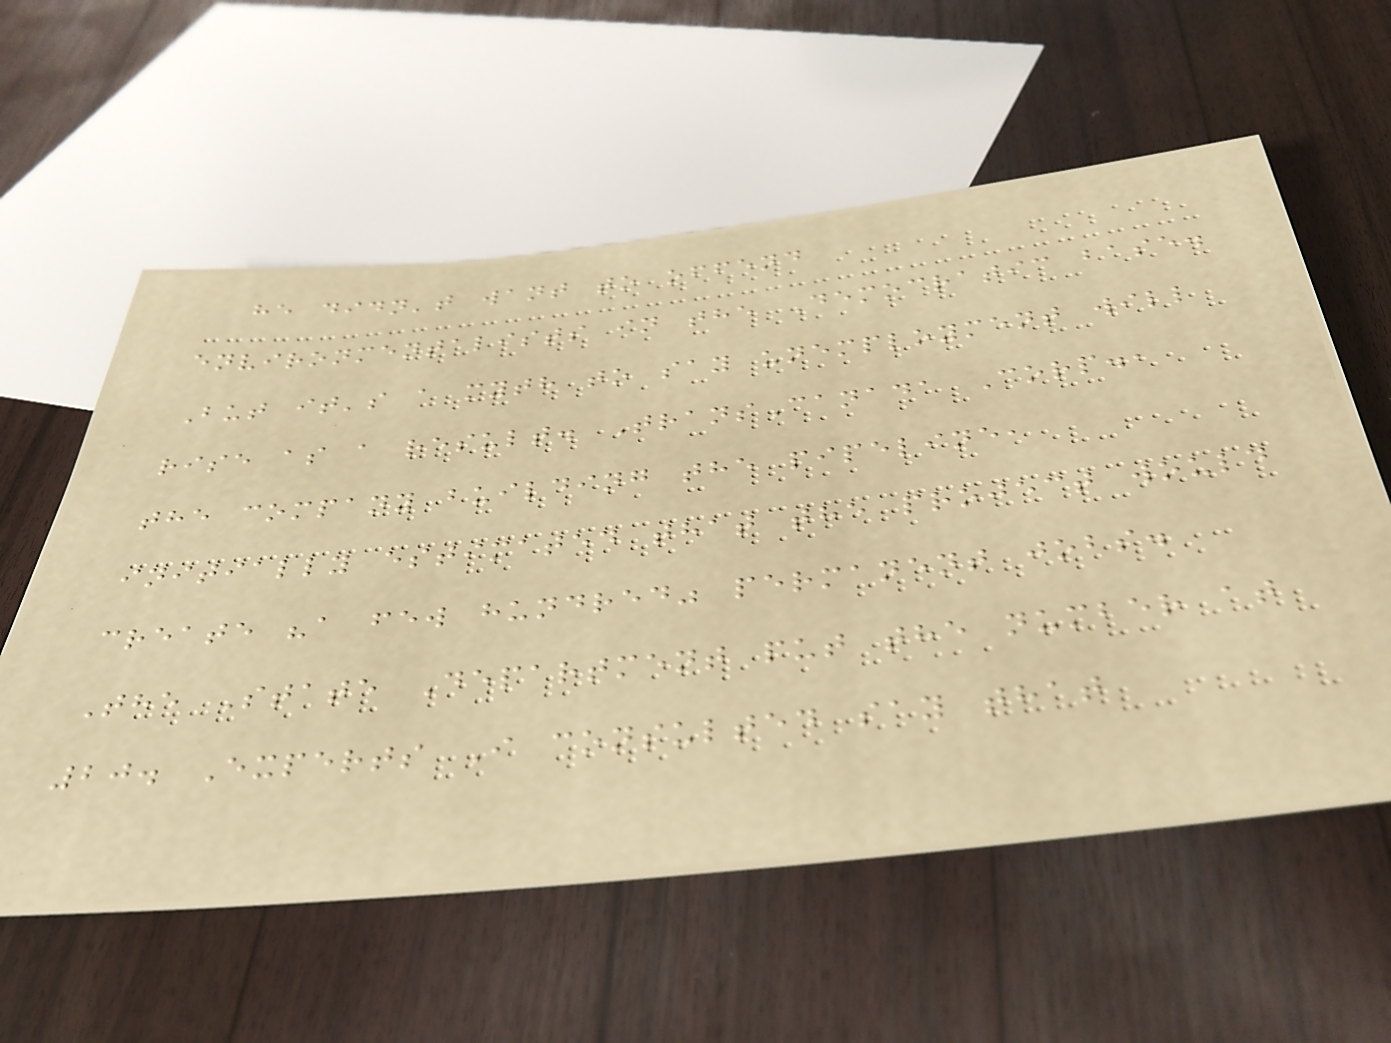he didn't want to offend
environmentalists in the Democratic base.
But it's a myth to say unemployment will
rise as a result. TransCanada Corp.,
the company building the pipeline,
initially estimated that the project would
create "a few hundred" permanent jobs.
The State Department put the number at
20. Experts I consulted say that
